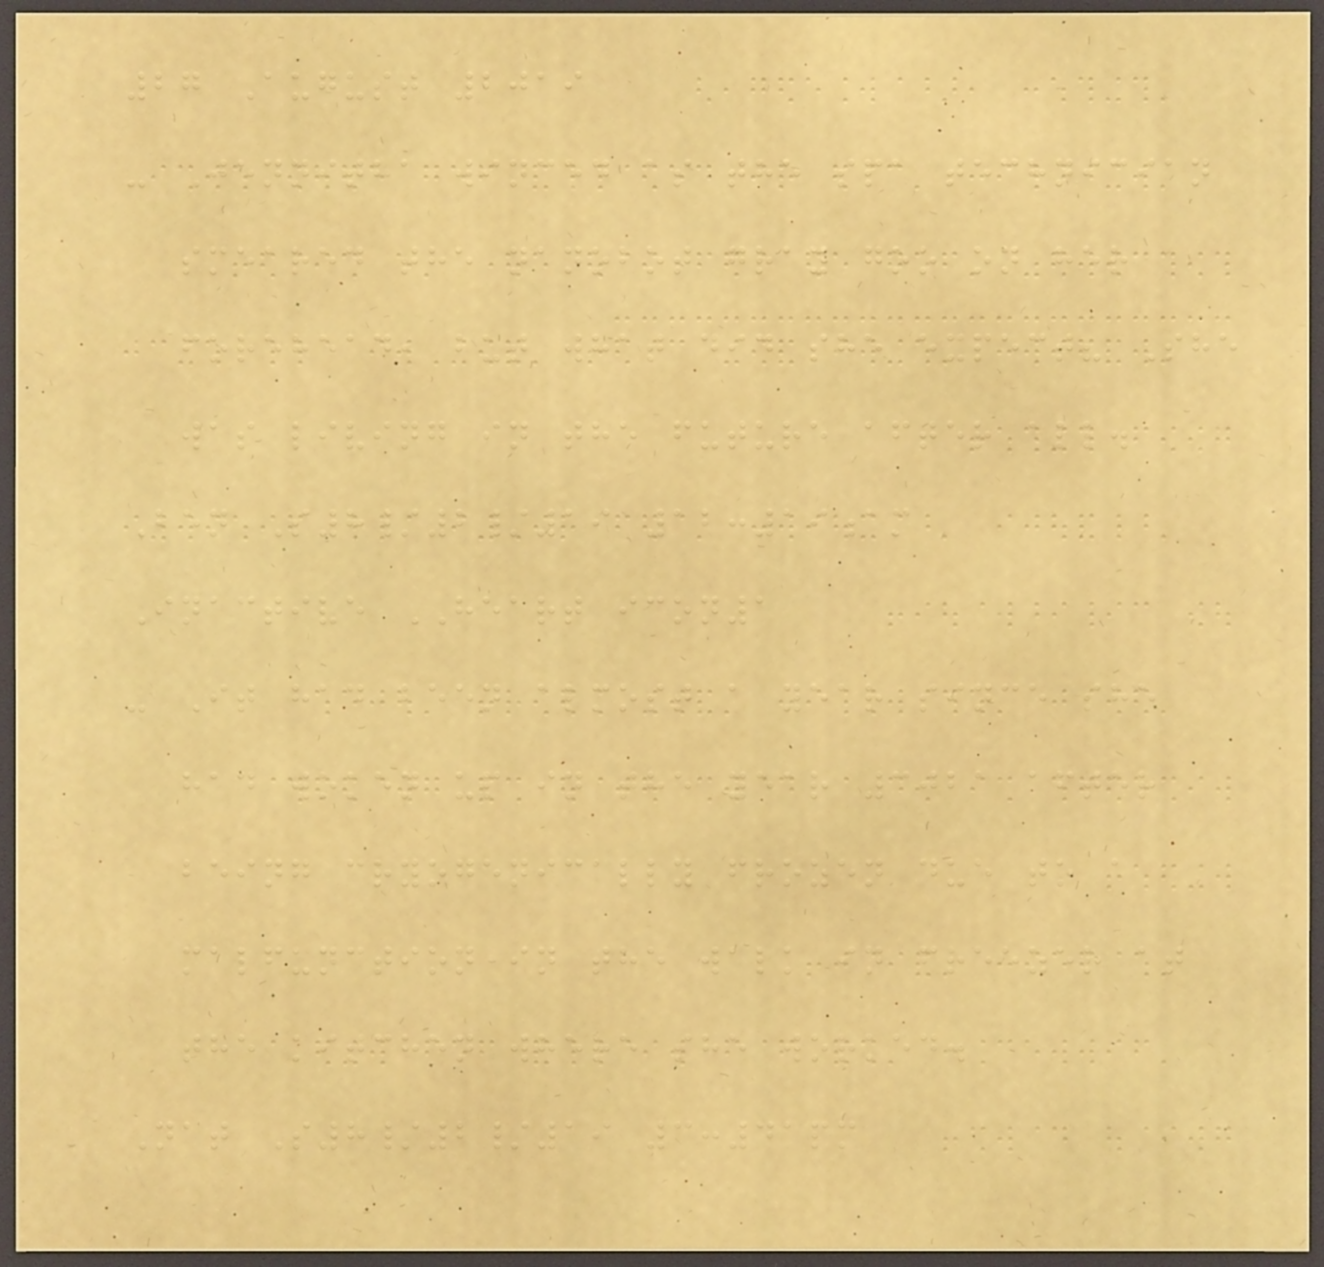27 August 2019
- Jennitha winced as the spa technician
smeared the nanobot gray goo on her
forehead, but what did she expect? She
was living in the future after all.
Ben S8/2/19 12:19am
Inactive HEART icon1
- It had been almost a year since she
had woken up in the year 3021 after
being cryogenically frozen due to a
malfunction in the walk in freezer at
the kitchen where she worked.
Nat S8/2/19 3:41pm
